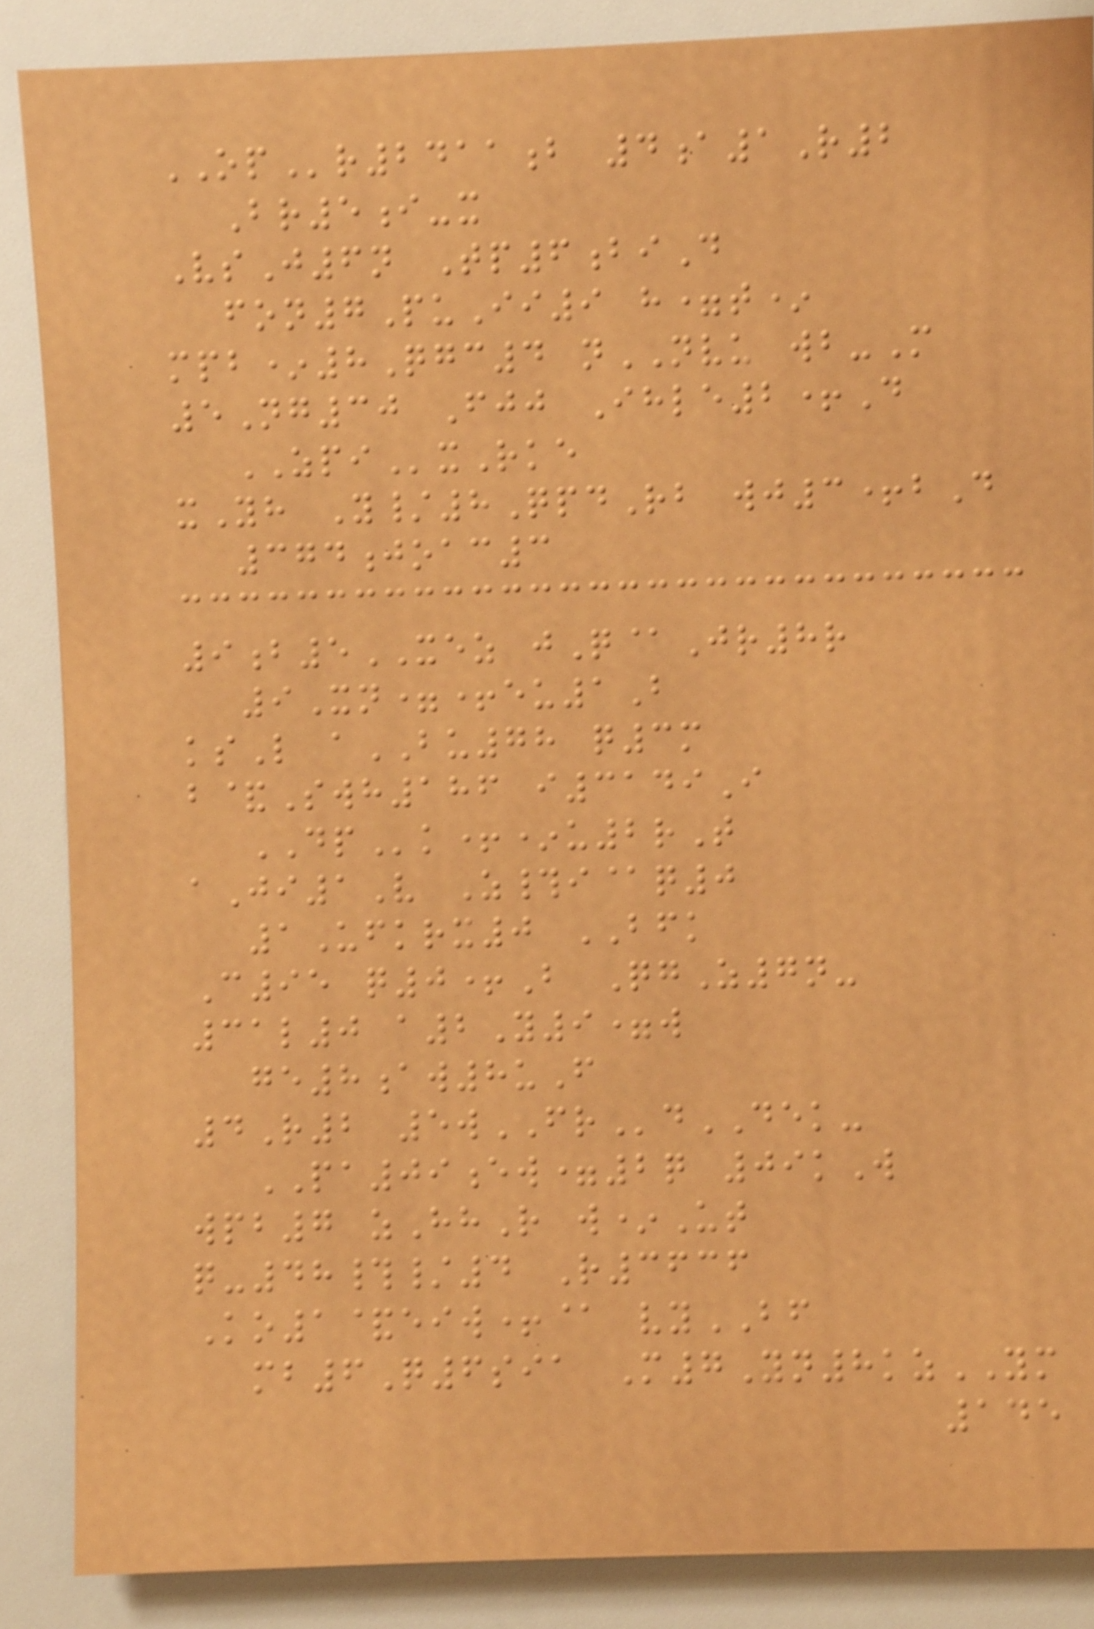OPr2411b 4a1R2
Br5i-x
VsJ6n Tp6biD
fon7PuIi9 h=t*
mpb*8Qgc4 nNVU wb-M
5Ng30 Fjj Ihle2+D
ZPIxRke
xYh Y/8QpdRb wj3+bD
374joac3
9b5XEZ jQ@Jr8r
9Xn=+eu1B
ksL aBU78 q3m
b&Swh186 i3149I
DPk+*u2rT
aJi1V Z#i@q0
1Ufkrx0 BFK
C95 q0+B QgZ7n-
31l0 a2Y9=w
ge8aw8uF
4R2 5wFRdDEK-
PA09ew=2q 09kW
wpb7 zHhR w*Ut
q-48#/4 R3636
Ko1&eiw+@ vyBF
mb6Q6sia M7Yn8kzYM
145
